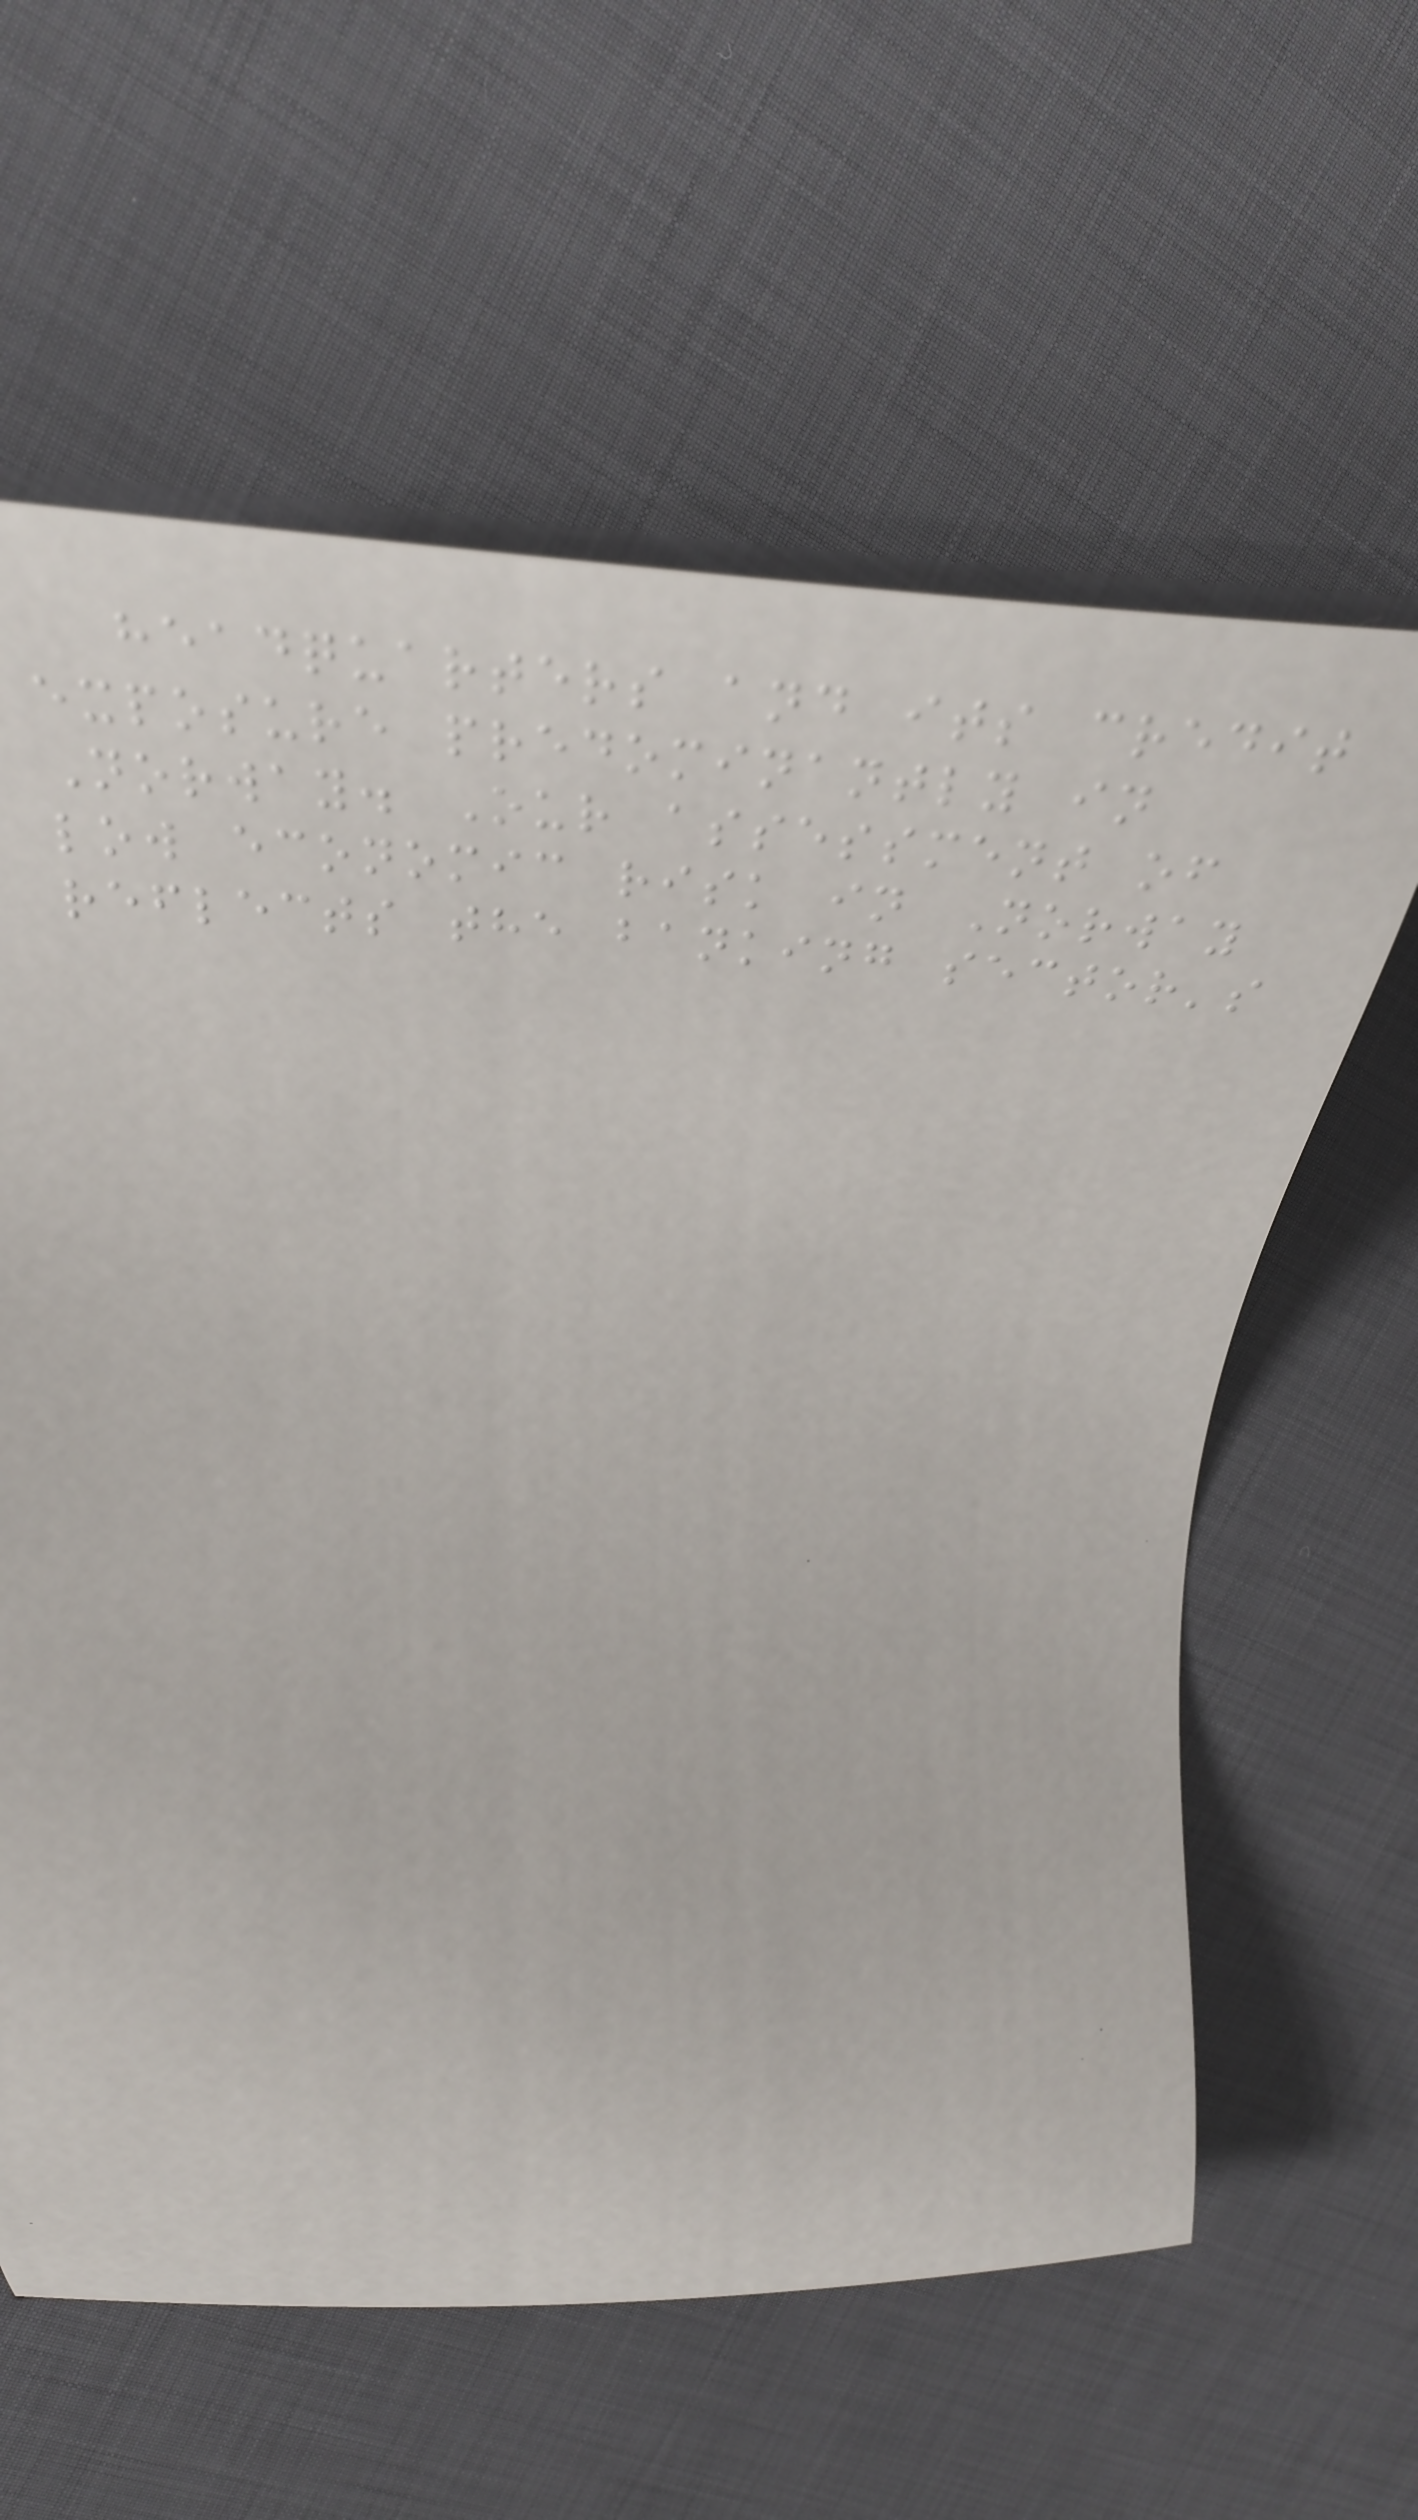headquarters and its credit
exposure predominantly in
Norway. Our assessment of
low economic risk in Norway
reflects the banking sector's
